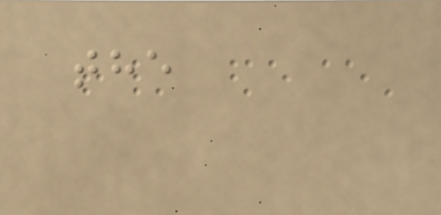the
